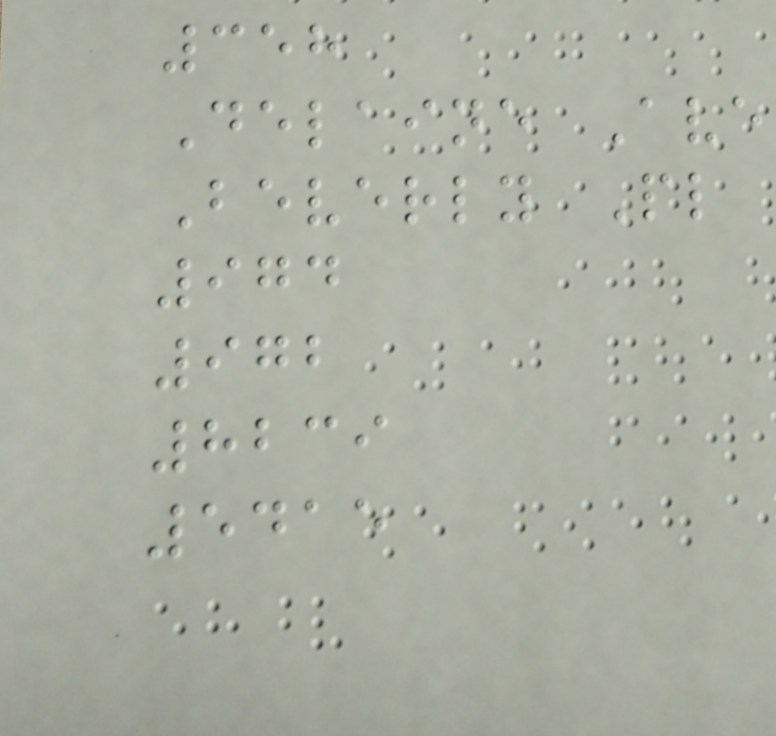358
Delaine Ave
Beverly Pl
974
972
8239
5415
